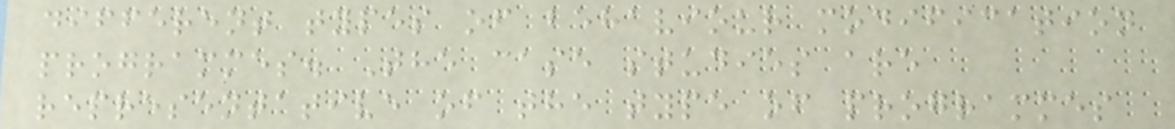different types of behaviour modification
programmes. The case studies are
representative of the type of programmes
